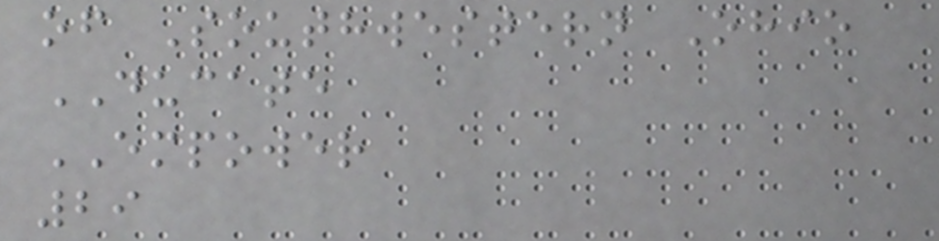of Southwestern Ohio
DUCATE
EMPOWER
29
